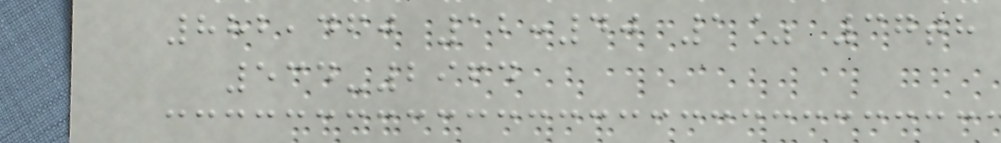882,460 12:40 1% 37th
534-2964
